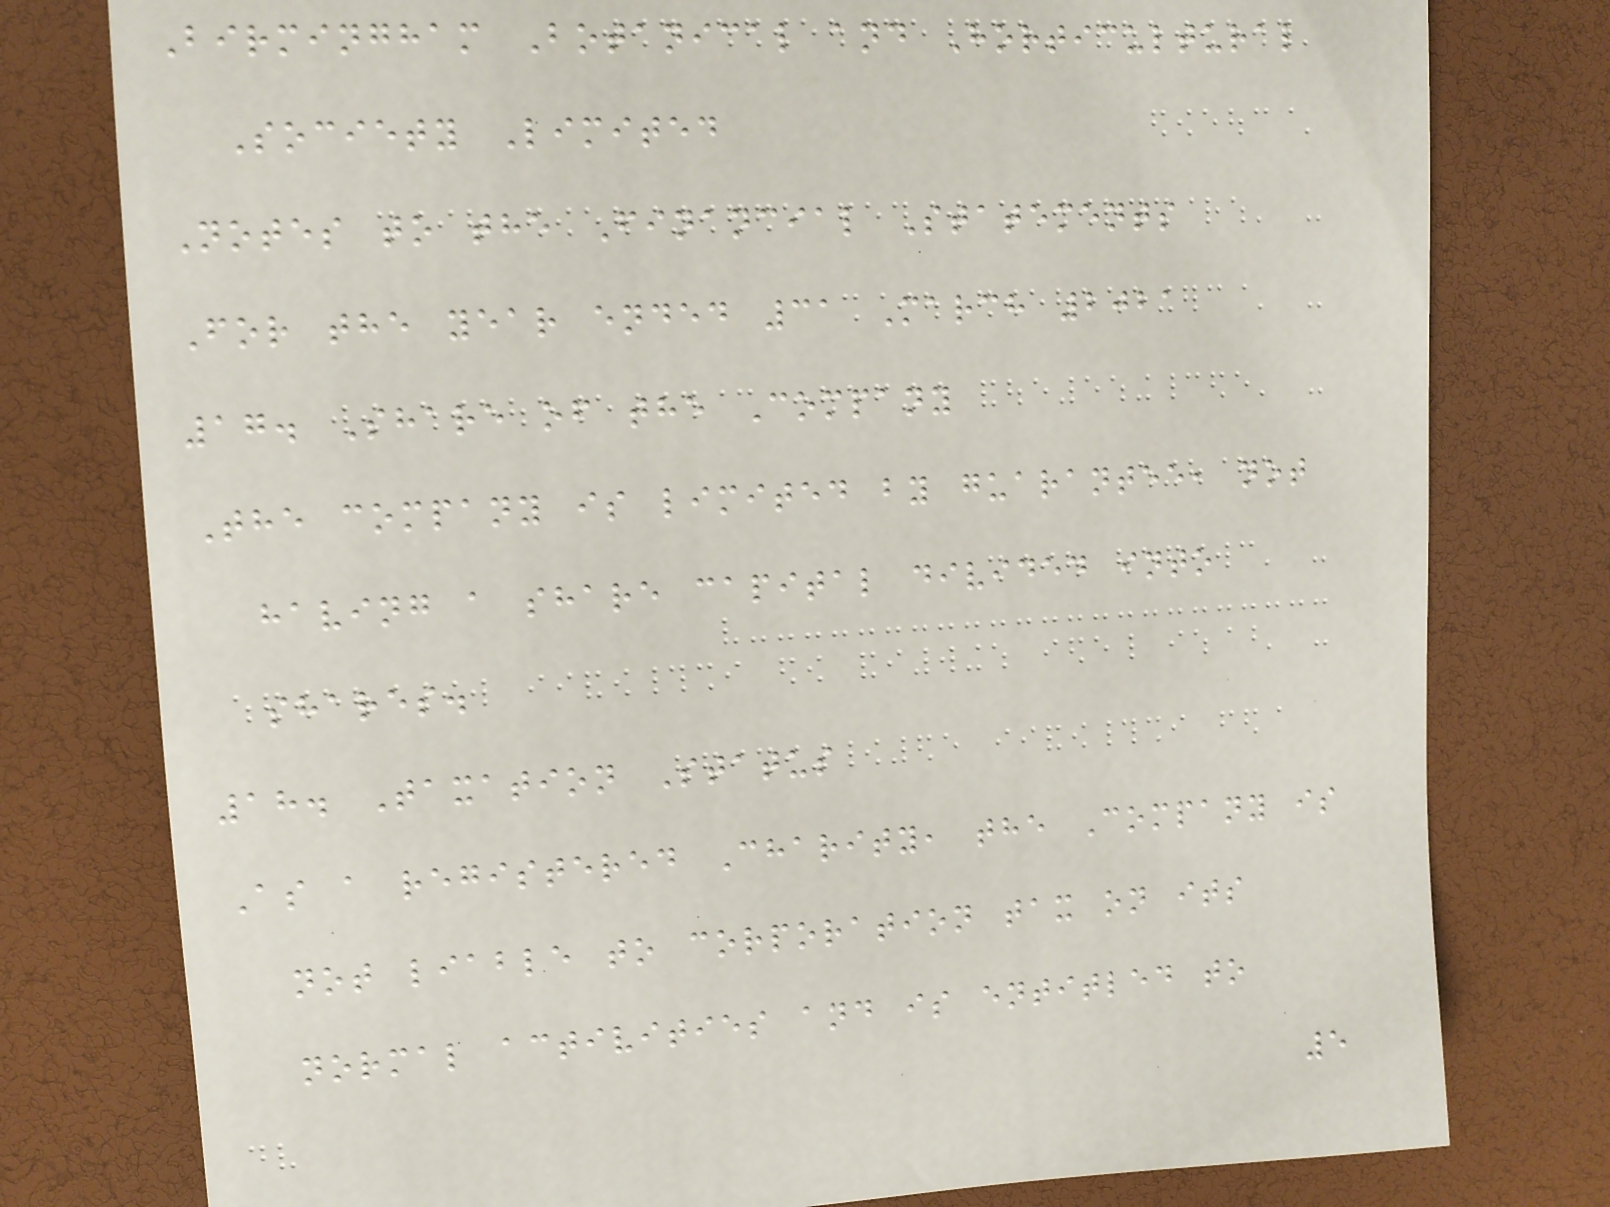Birmingham Botanical and Horticultural
Society Limited
Notes to the Financial Statements
For the year ended 31 March 2021
17. Share of the Company
The company is limited by guarantee, not
having a share capital divided into
shares.
18. Taxation Status
As a registered Charity, the Company is
not liable to corporation tax on its
normal activities and is entitled to
5
